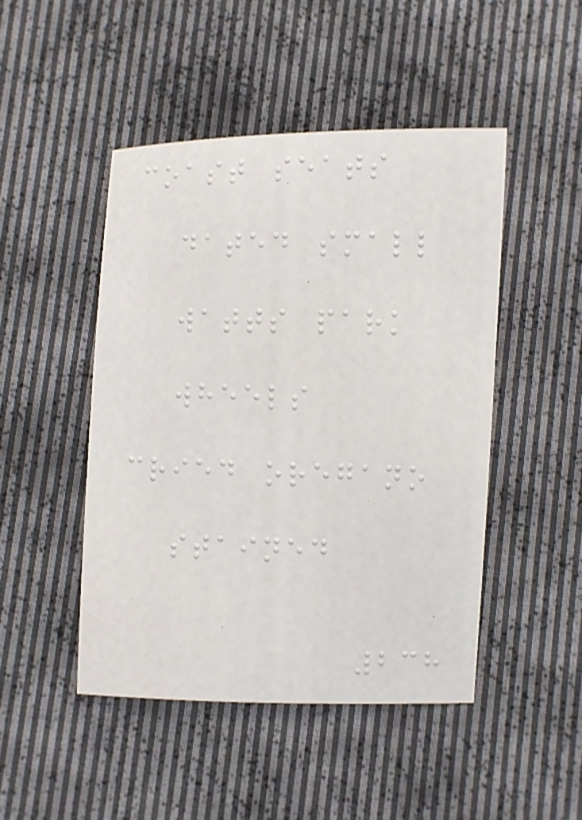coast seats
dated small
watts park
wheels
cried oregano
stained
238
